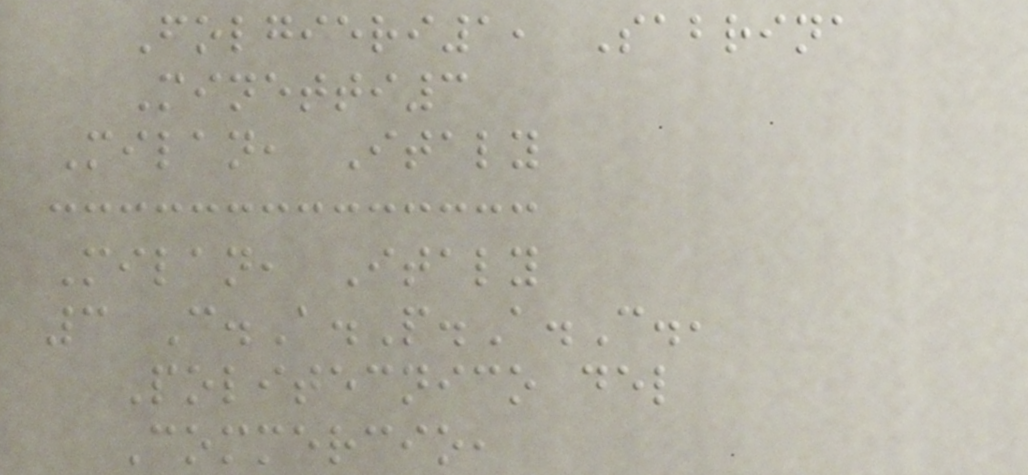Folgieri1, Sabrina
Minetti3
Milan, Italy
Milan, Italy
3 C.A.P.A.C.,
Politecnico del
Commercio,
